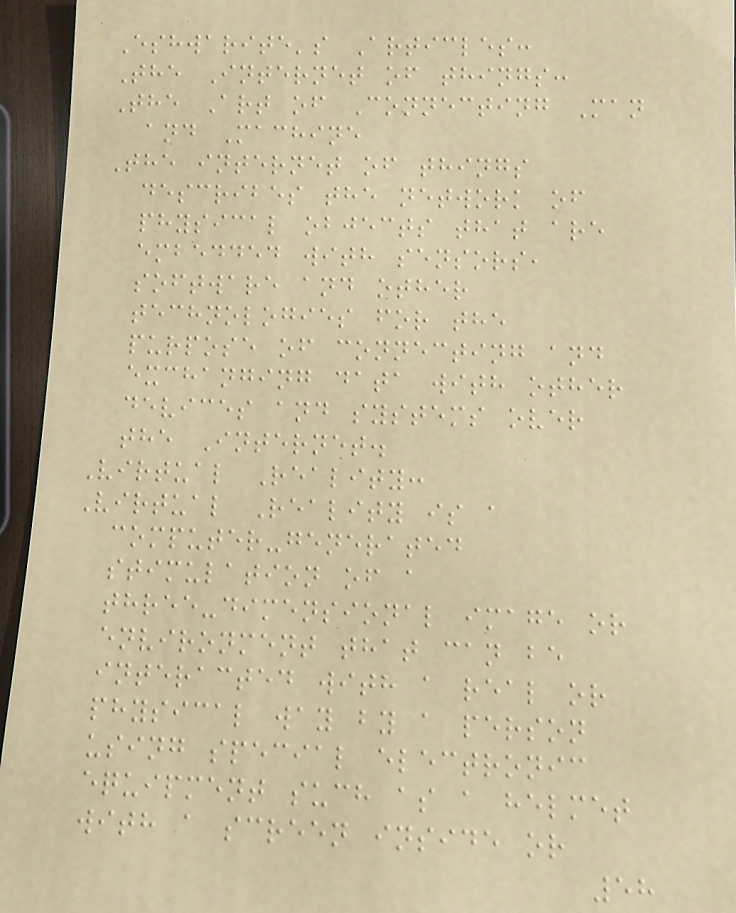Eshwarite's Articles:
The Internet of things:
The Art of Connecting Man
and Machine
The internet of things
describes the network of
physical objects that are
embedded with sensors,
software and other
technologies for the
purpose of connecting and
exchanging data with other
devices and systems over
the Internet.
Virtual Reality:
Virtual Reality is a
computer-generated
stimulation of a
three-dimensional image or
environment that can be
interacted with a real or
physical way by a person
using special electronic
equipment such as a helmet
with a screen inside or
58
